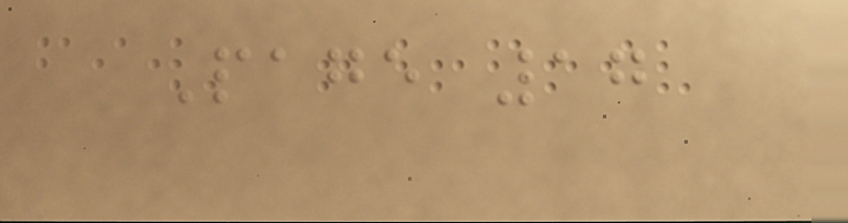Page 17
